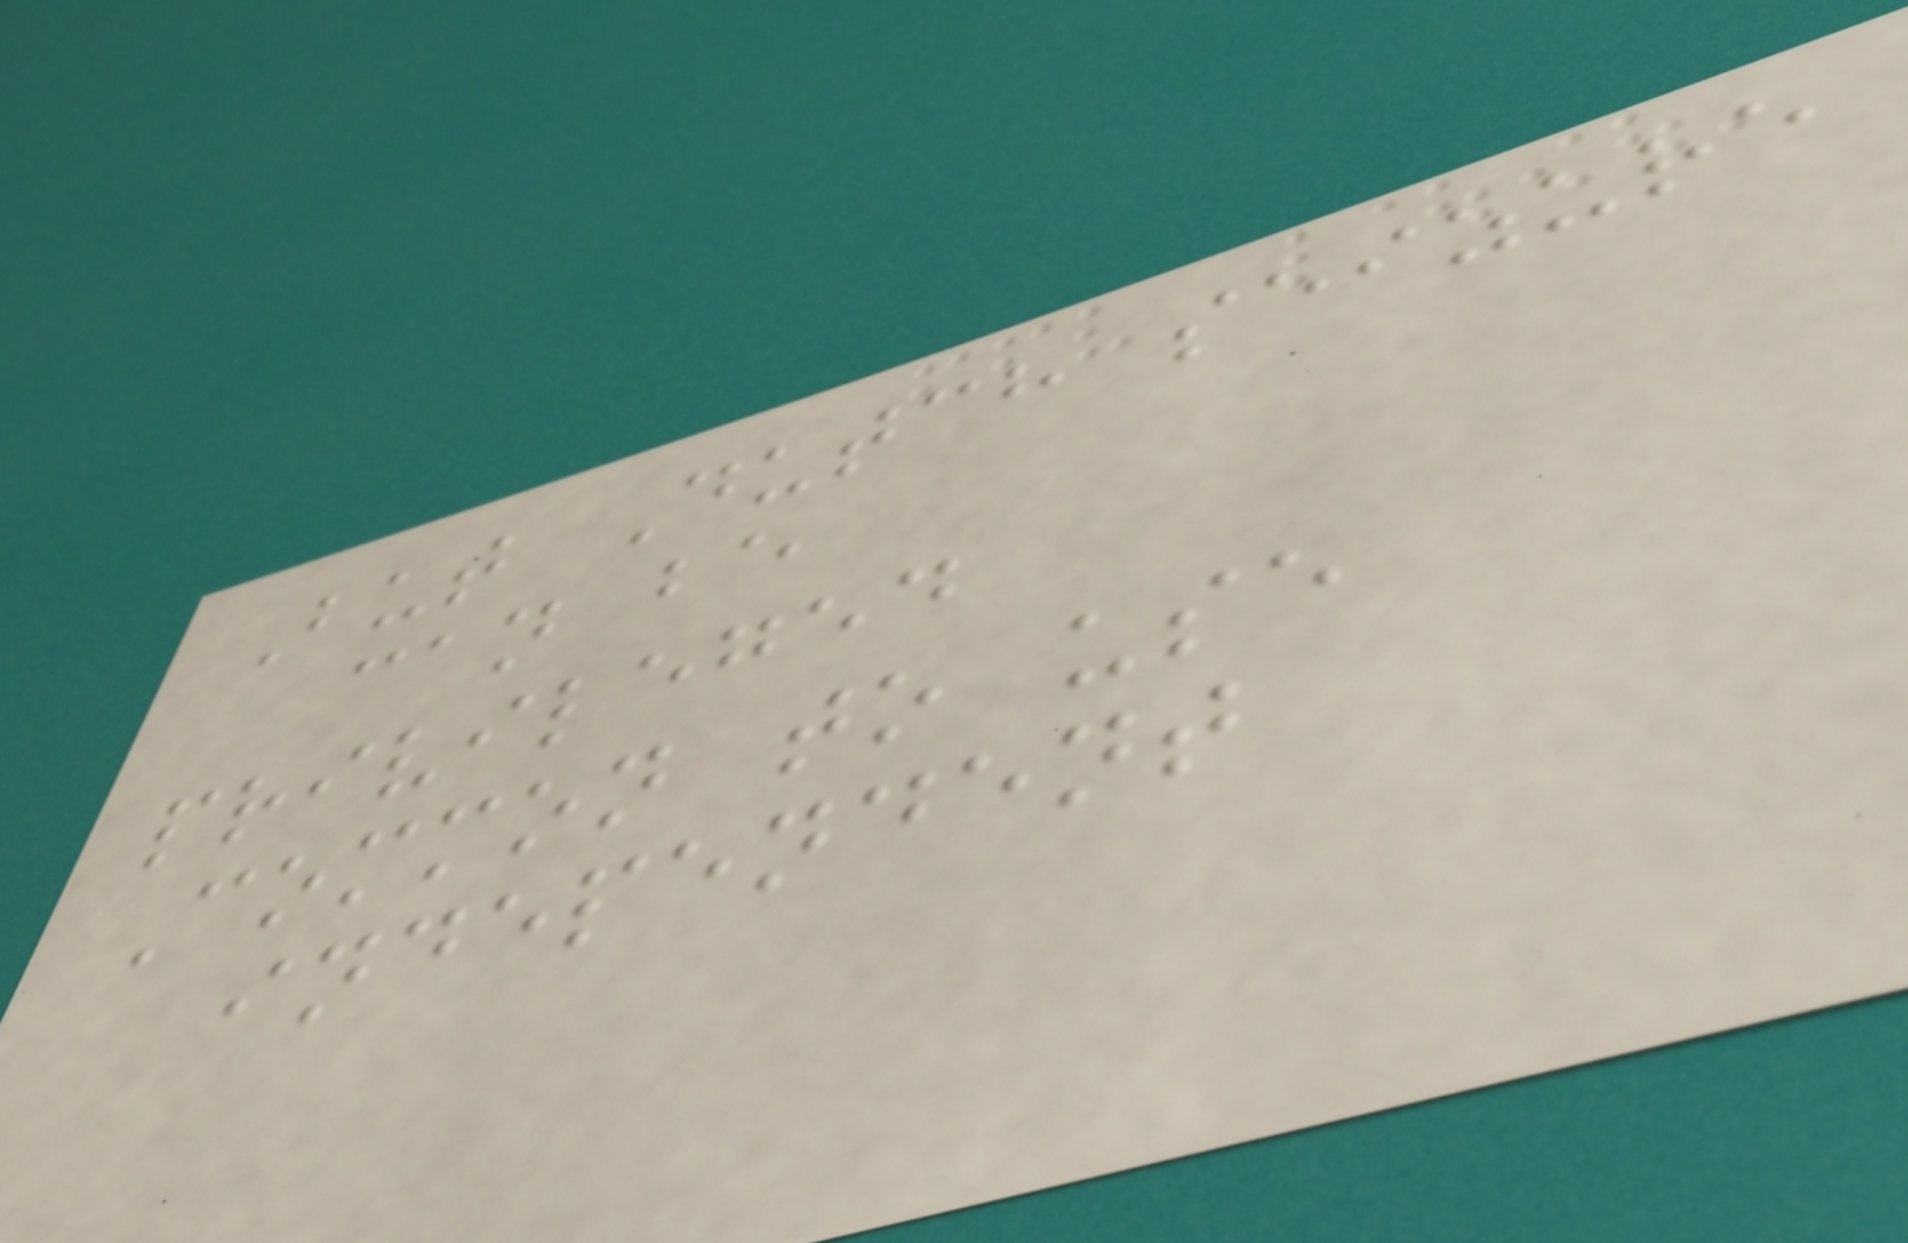But Dutch seizure
can be
privileged
Common to use
independent
